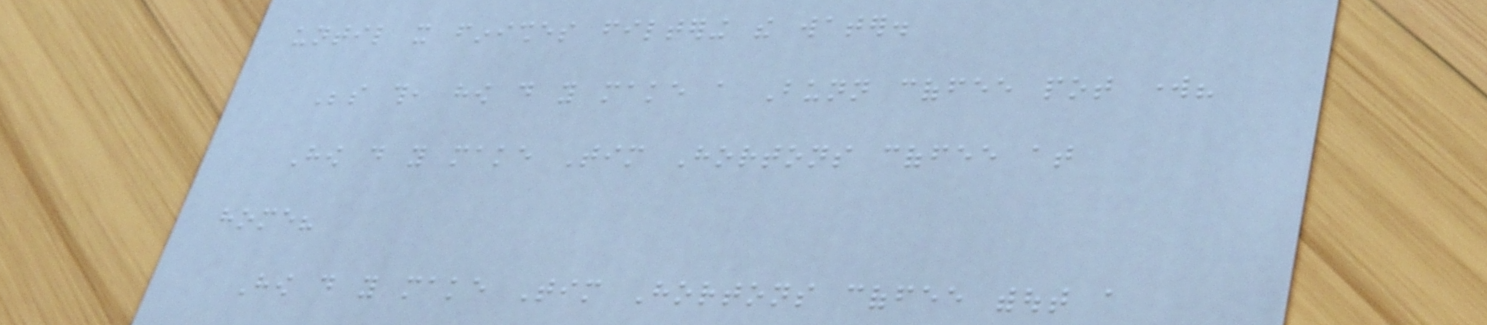until it finishes filtering the water.
Beside this, how do you make a Bunn coffee pot work?
How do you make Tim Hortons coffee at
home?
How do you make Tim Hortons coffee without a
